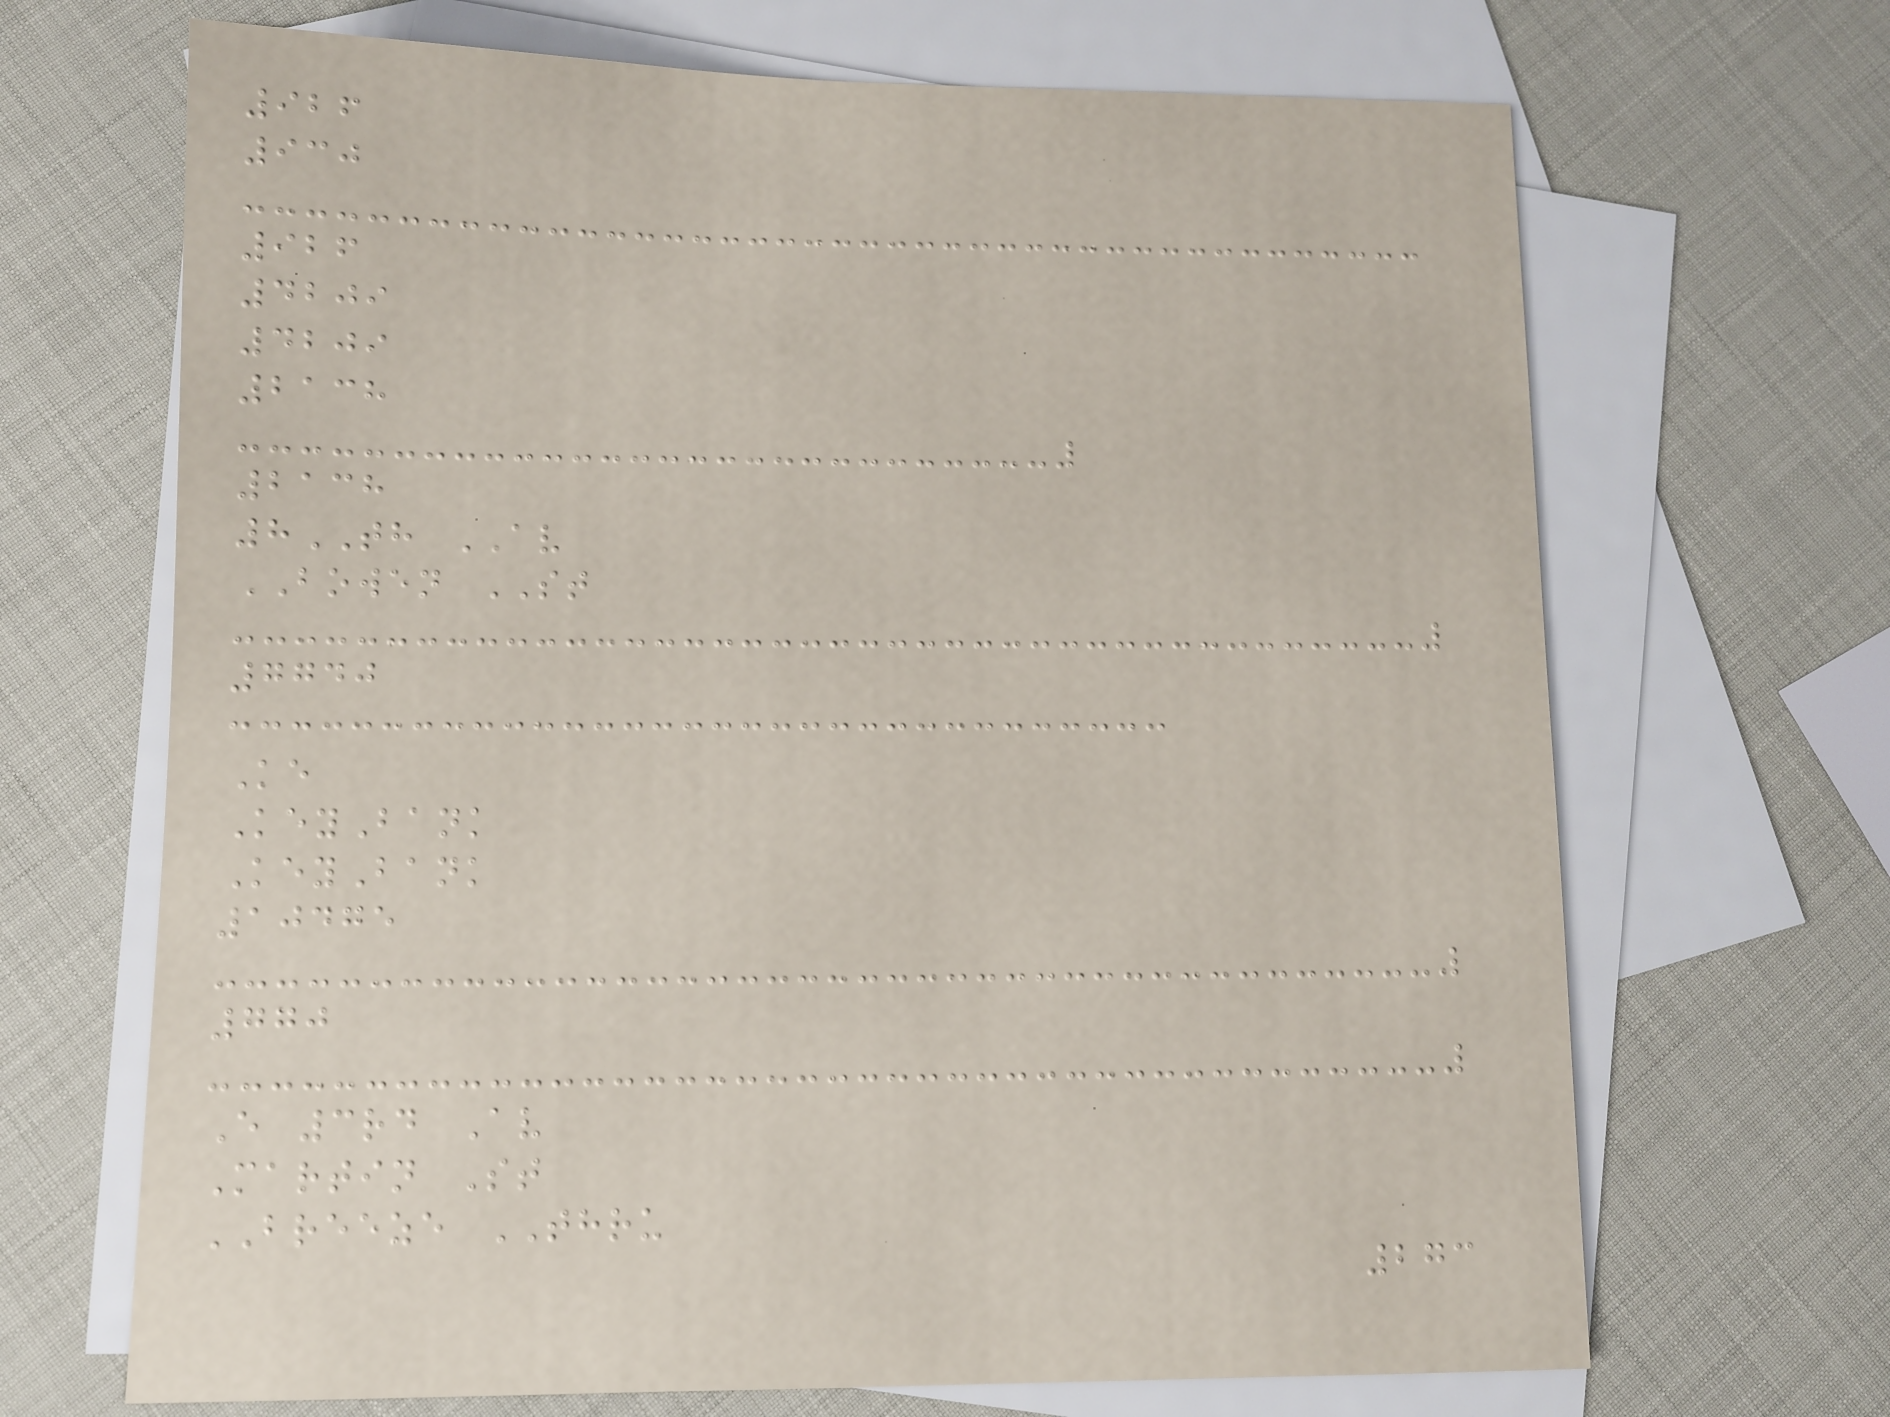926
930
926
4209
4209
2138
2138
8TH AV
BOWEN ST
7740
Ke
KeyBank
KeyBank
10475
770
E 3rd Av
Martin St
BREEZE THRU
273
